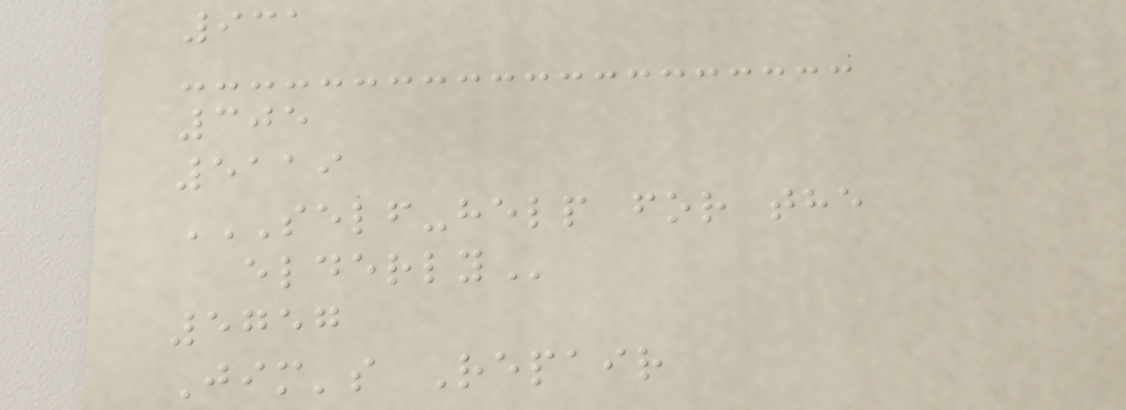931
305
5119
SELF-HELP FOR THE
ELDERLY
5757
Jim's Repair
